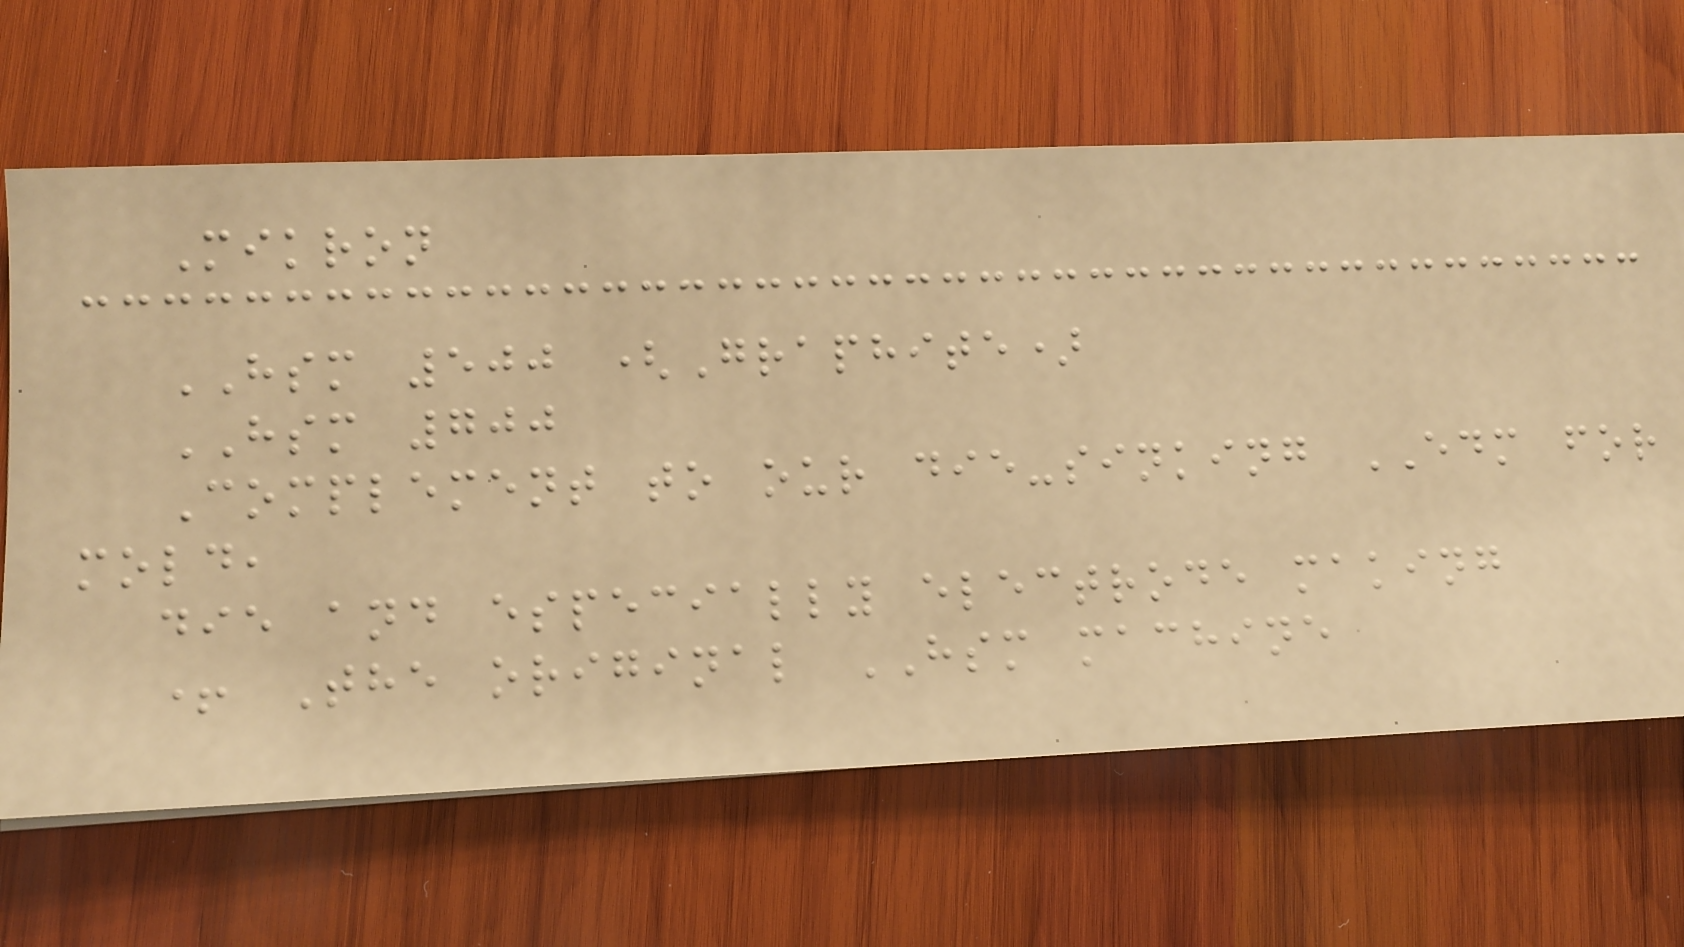Mikron
HSM 500 (Graphite)
HSM 700
Complement to our die-sinking EDM for
mold,
die and especially electrode making
+ The original HSM machine
